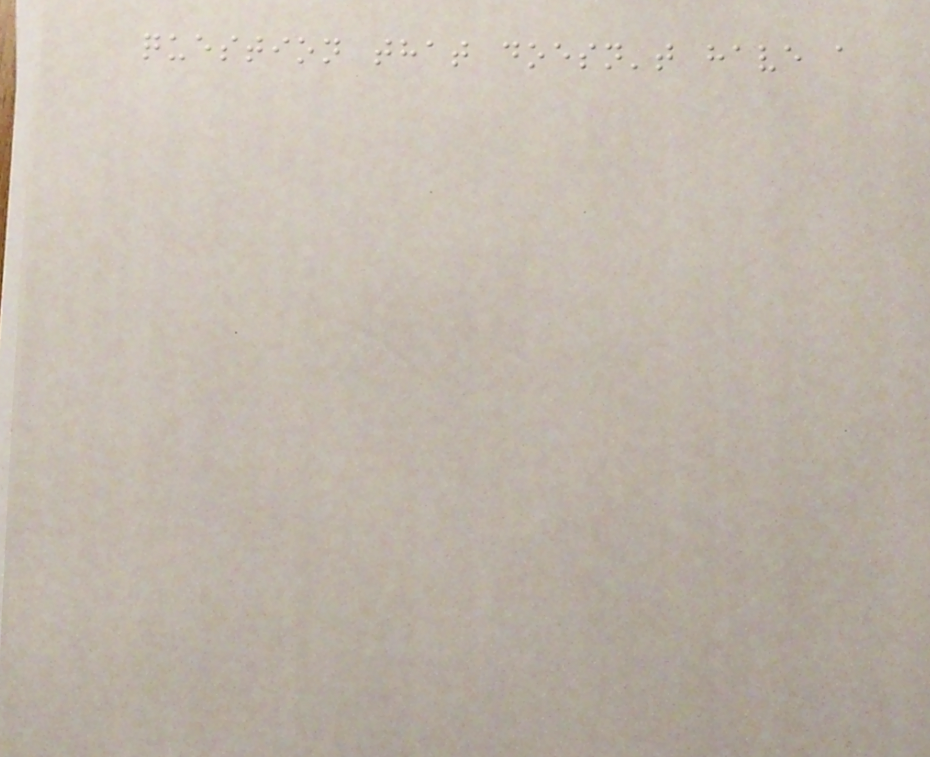question that doesn't have a
